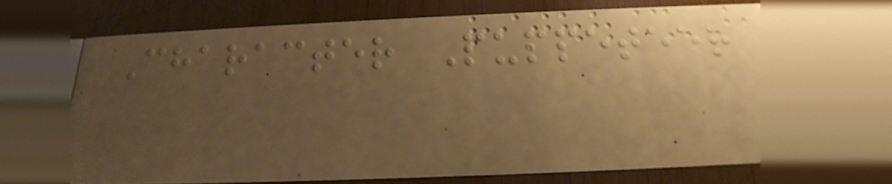Character Puppeteer
